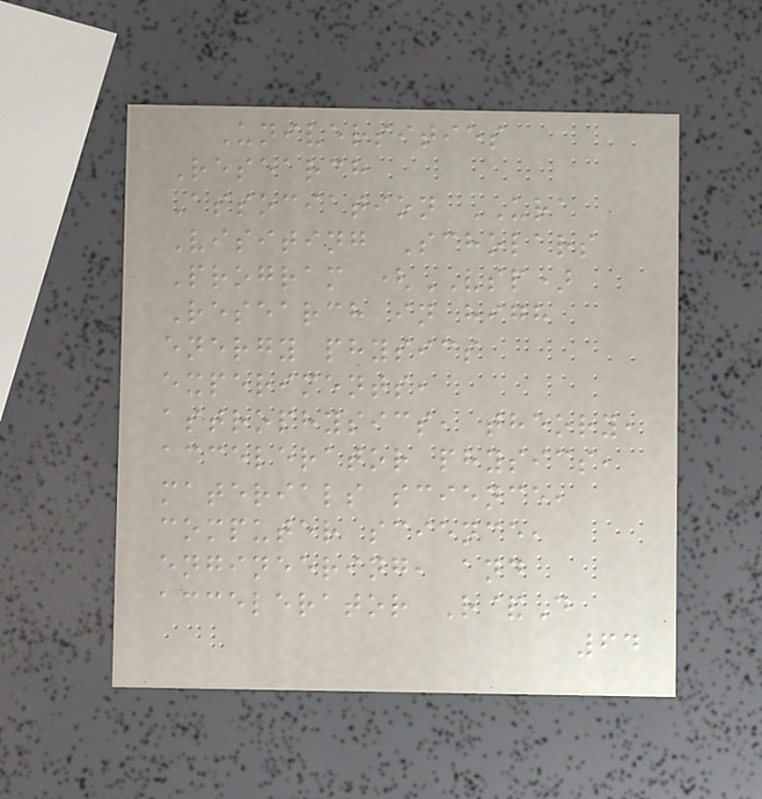Universities
Research
Association URA
Visiting Scholars
Program (VSP)
Research in high
energy physics
experiments,
astrophysics, theory,
accelerator physics,
materials science,
computer science,
engineering, and
accelerator R&D
64
